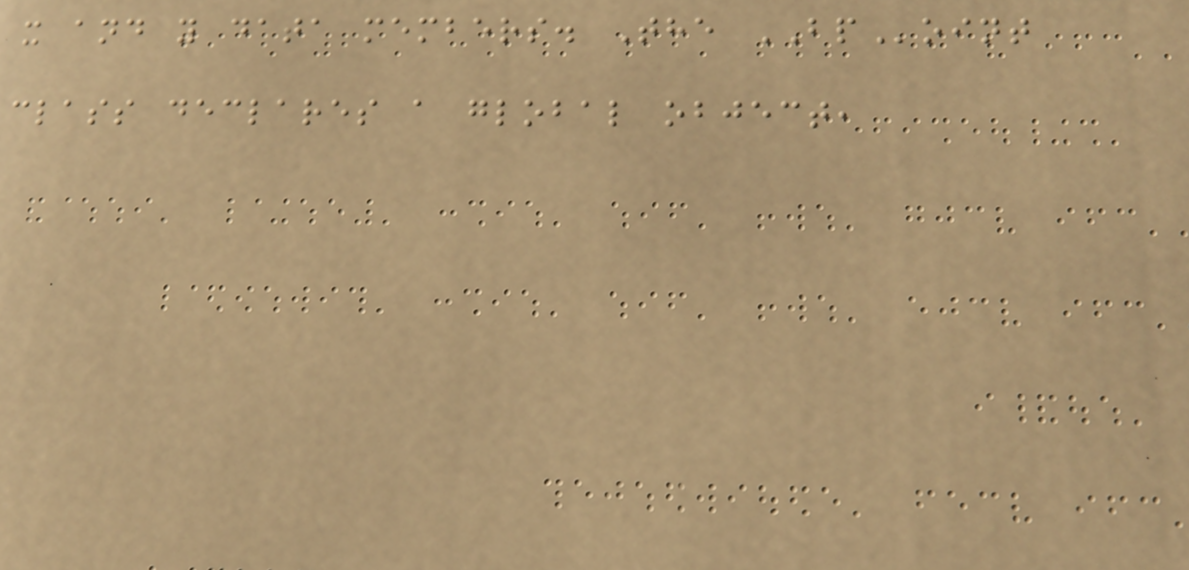x and y data members. The BPoint
class declares a global object,
